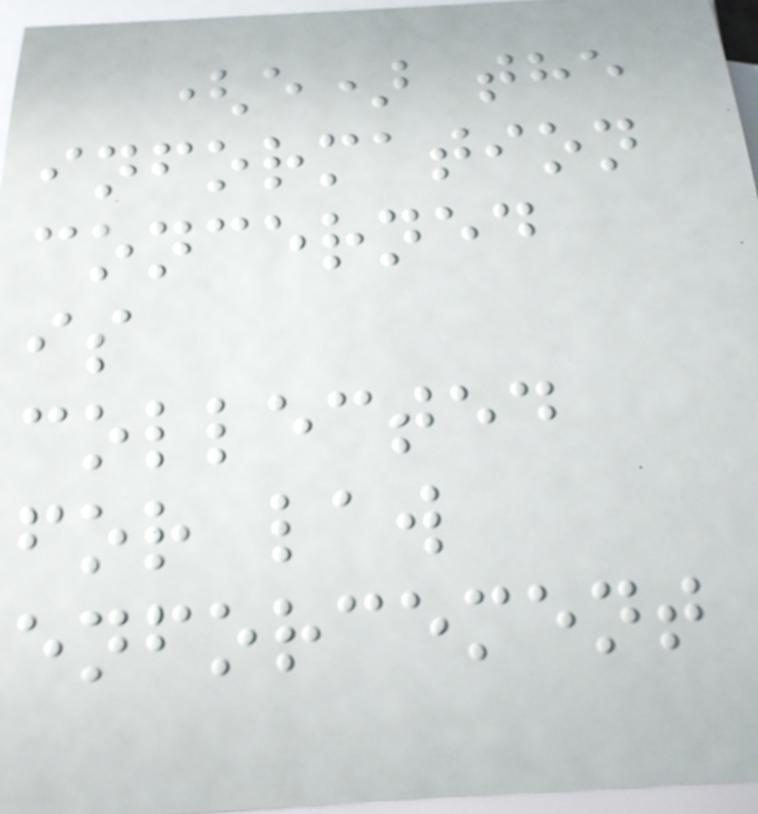(e) the
information
concerned
is
collected
for law
enforcement
